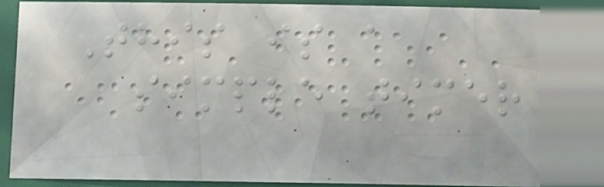This is a
simple timer
